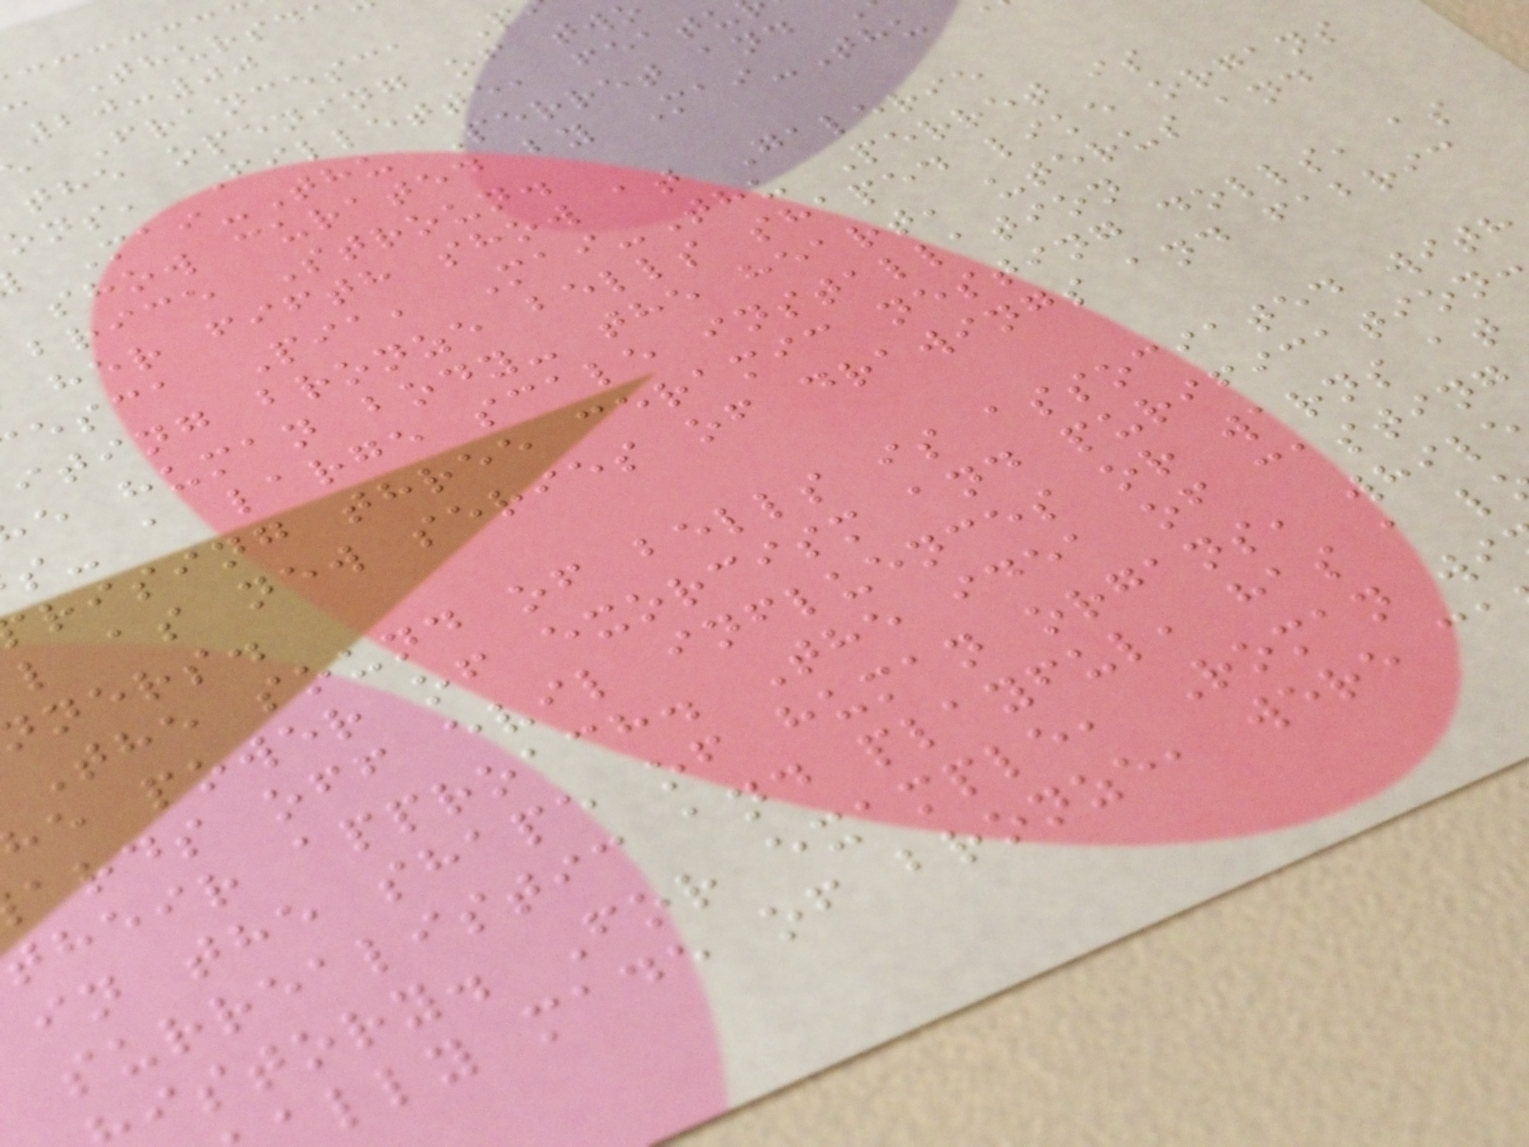20:00
Francesca P
the opening of two
ons, Fillette, featu
Mai-Thu Perret and
show curated by Mai-Thu
brice Stroun.
her fifth show at Galerie
esca Pia, Mai-Thu Perret is
iting bronze bells shaped like organs
e human body- the heart, uterus and
s- a large scale installation
rising three ceramic nesting dolls, as
l as new series of drawings and fabric
ners.
The sound of bells is associated with
e power of exorcism and purification
ards off evil influences or warns at
their approach. The idea of casting
in the shape of human organs, whil
surrealistic and playful, has a l
istory. For example, Roman wi
lly made of bronze, were ca
